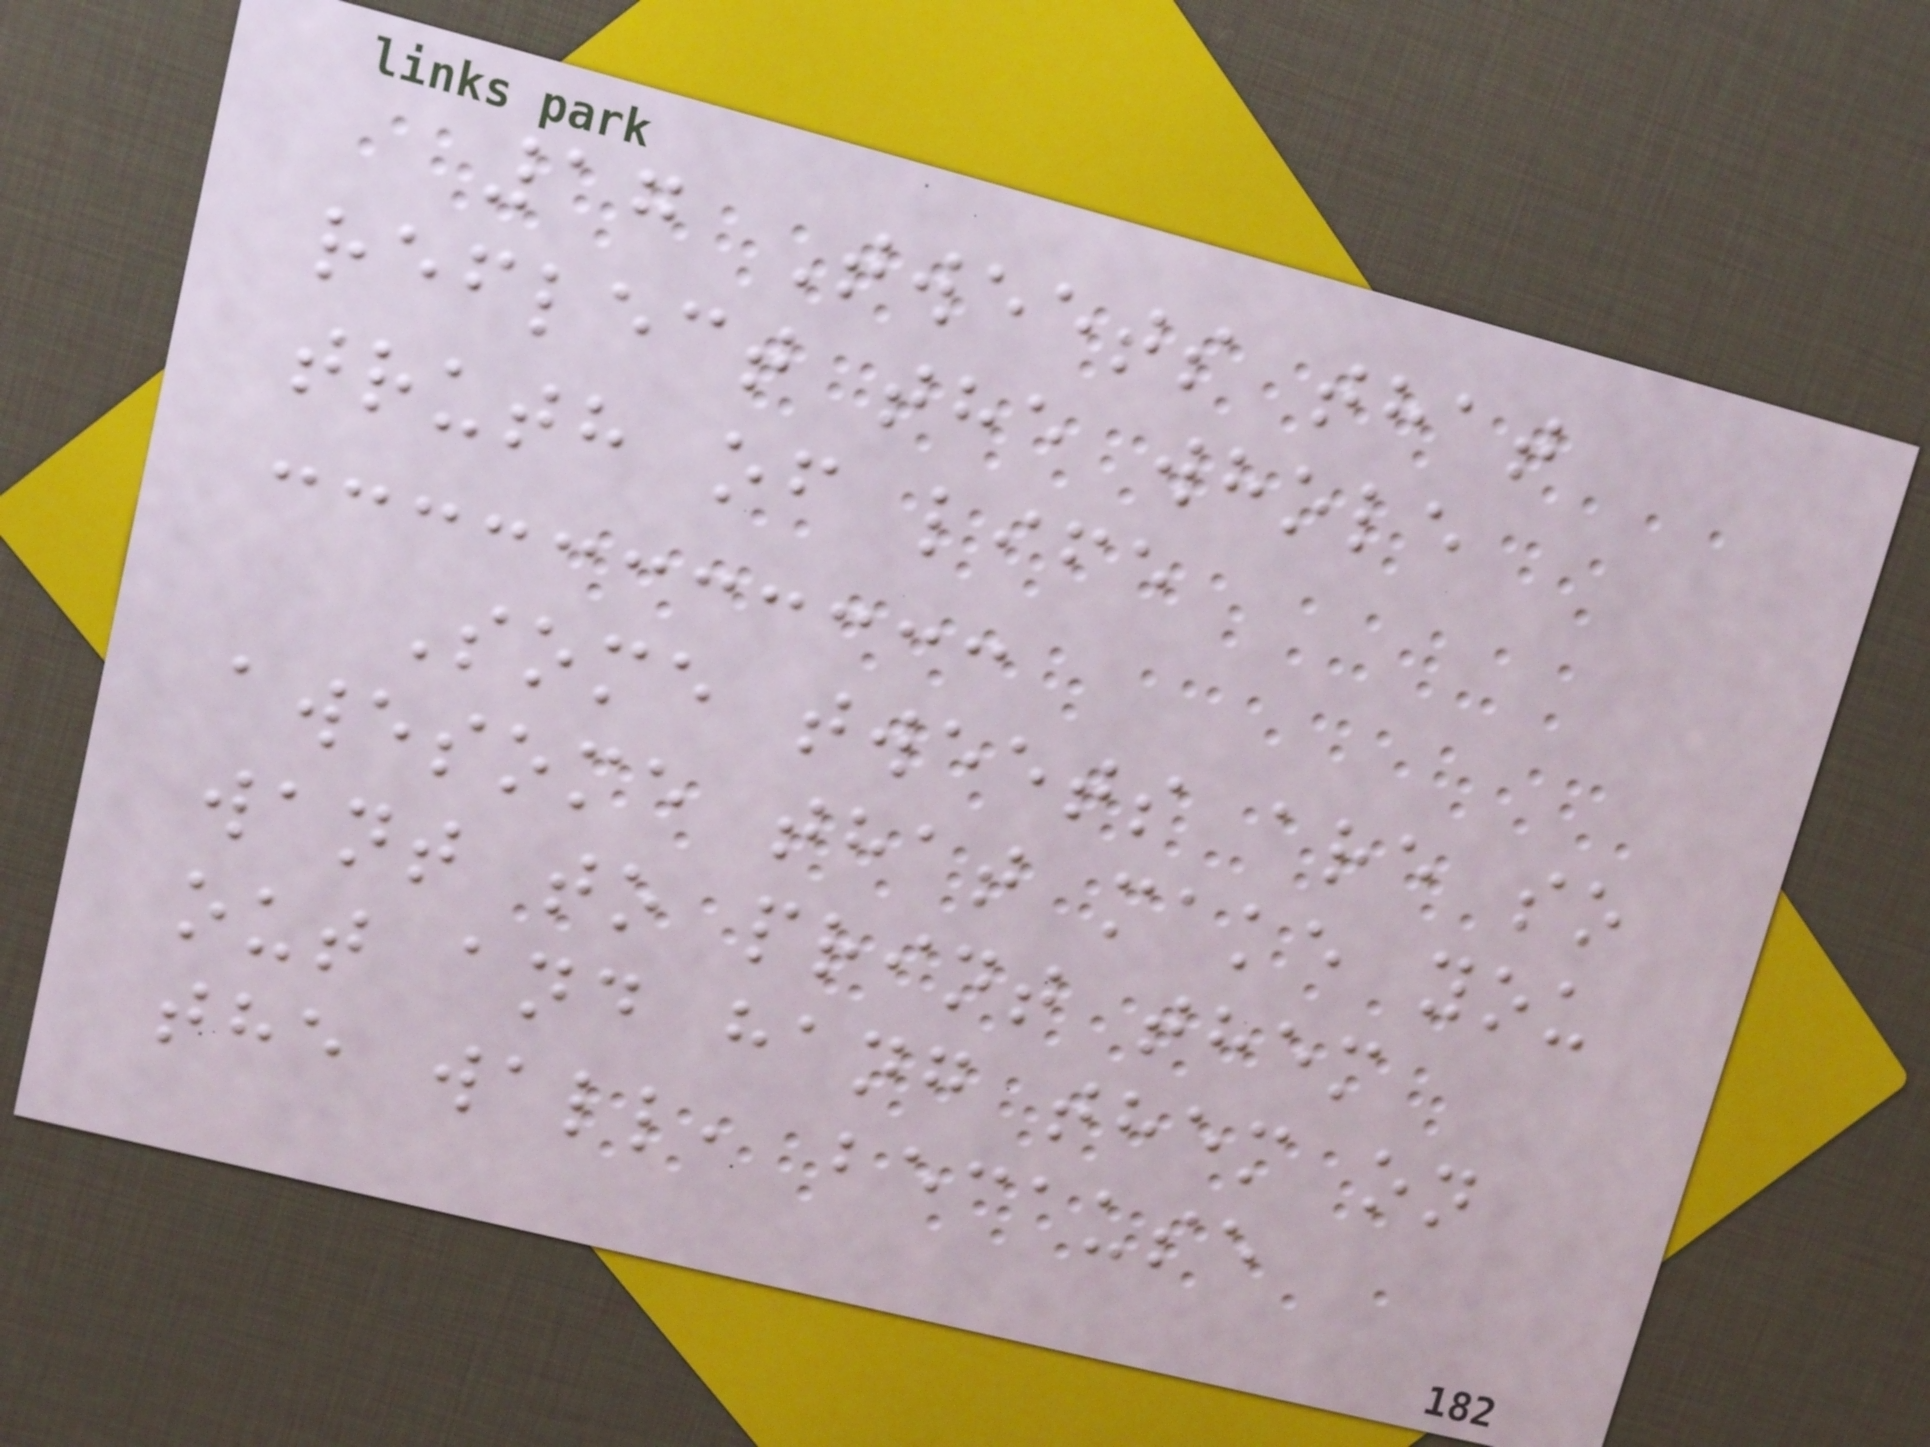17 Tweets that
reflect the whole
truth of life
Some tweets are so
awesome that make you
want to print them
out and hang them on
the wall, because
